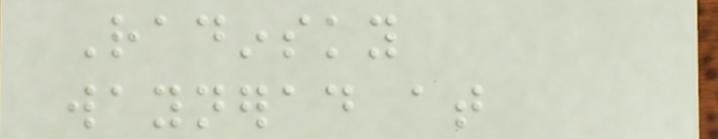Radinsky
waynerad at
